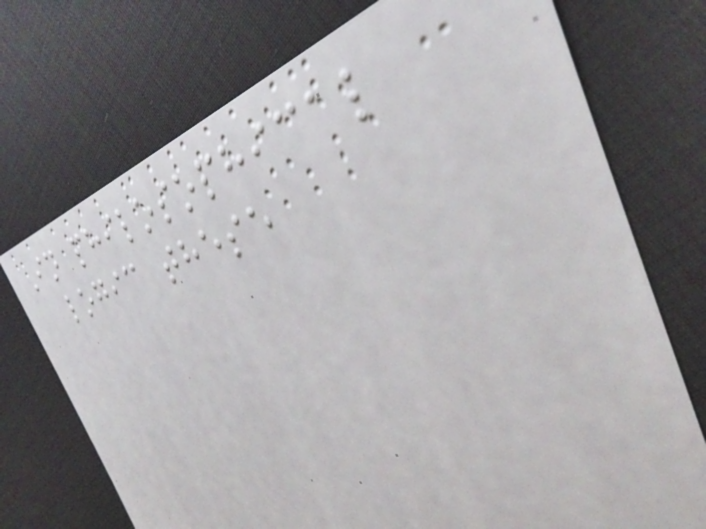In philosophical
logic these
